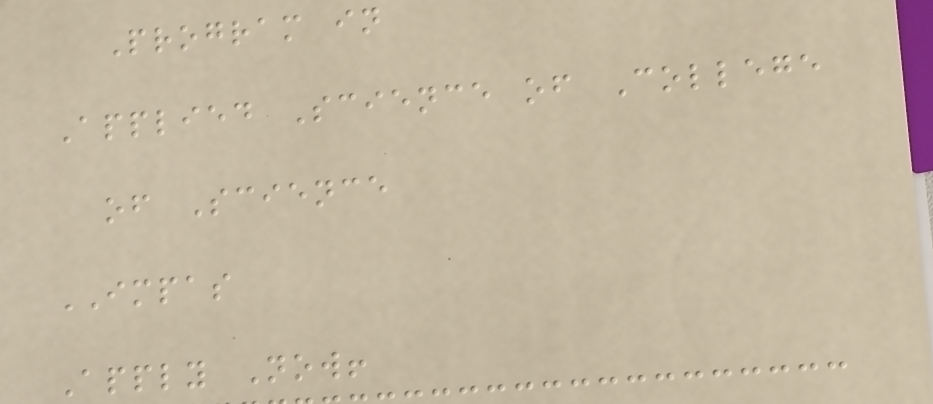Program in
Applied Science of College
of Science
IMPAS
Apply Now!
